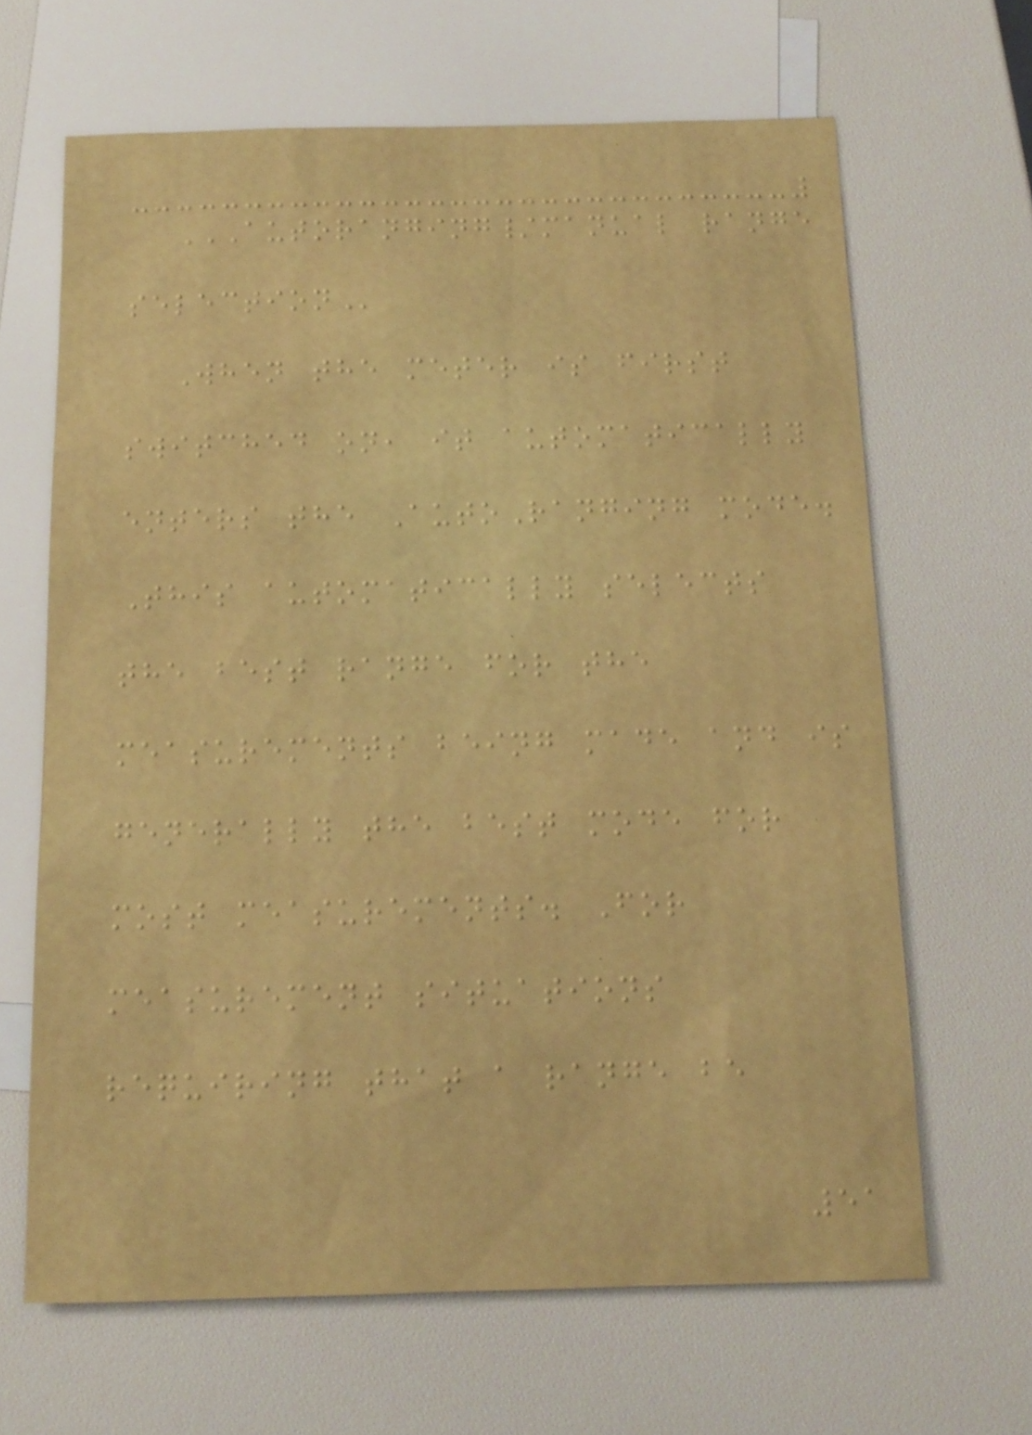AUTORANGING/MANUAL RANGE
SELECTION
When the meter is first
switched on, it automatically
enters the AutoRanging mode.
This automatically selects
the best range for the
measurements being made and is
generally the best mode for
most measurements. For
measurement situations
requiring that a range be
51
